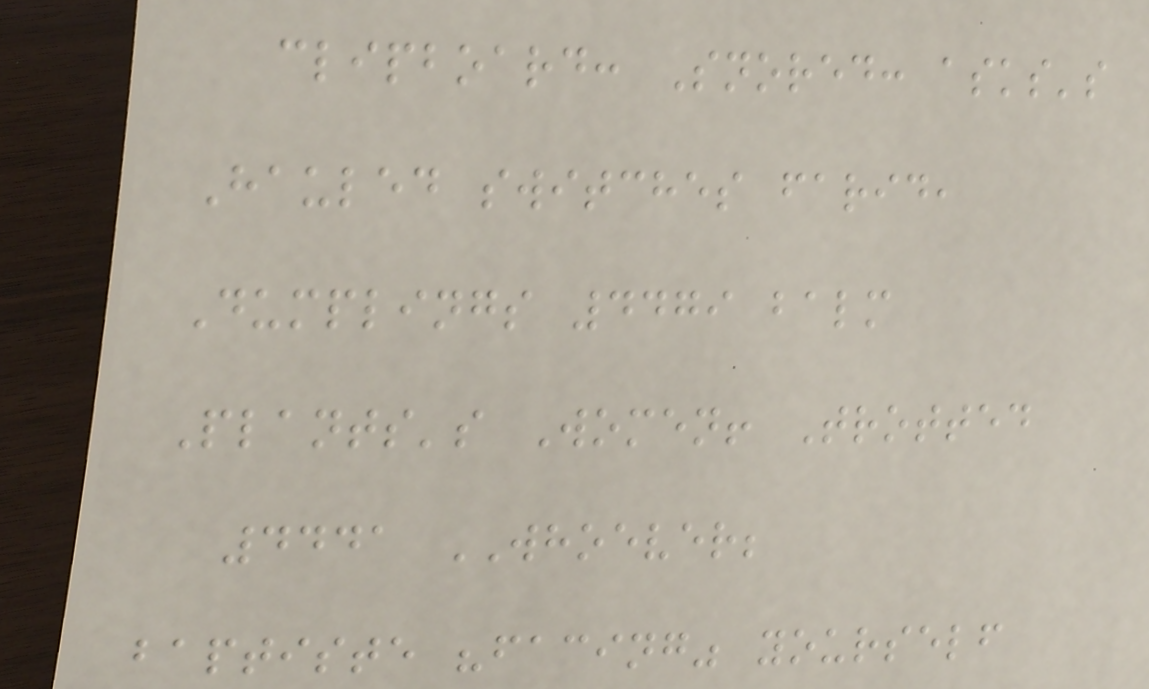clipboard: Snored: asks's
Hauled switches farid,
Dumplings 4479 balm
Plants's Women! Trotted
4441 WHOEVER;
baptiste "facing" yourself
